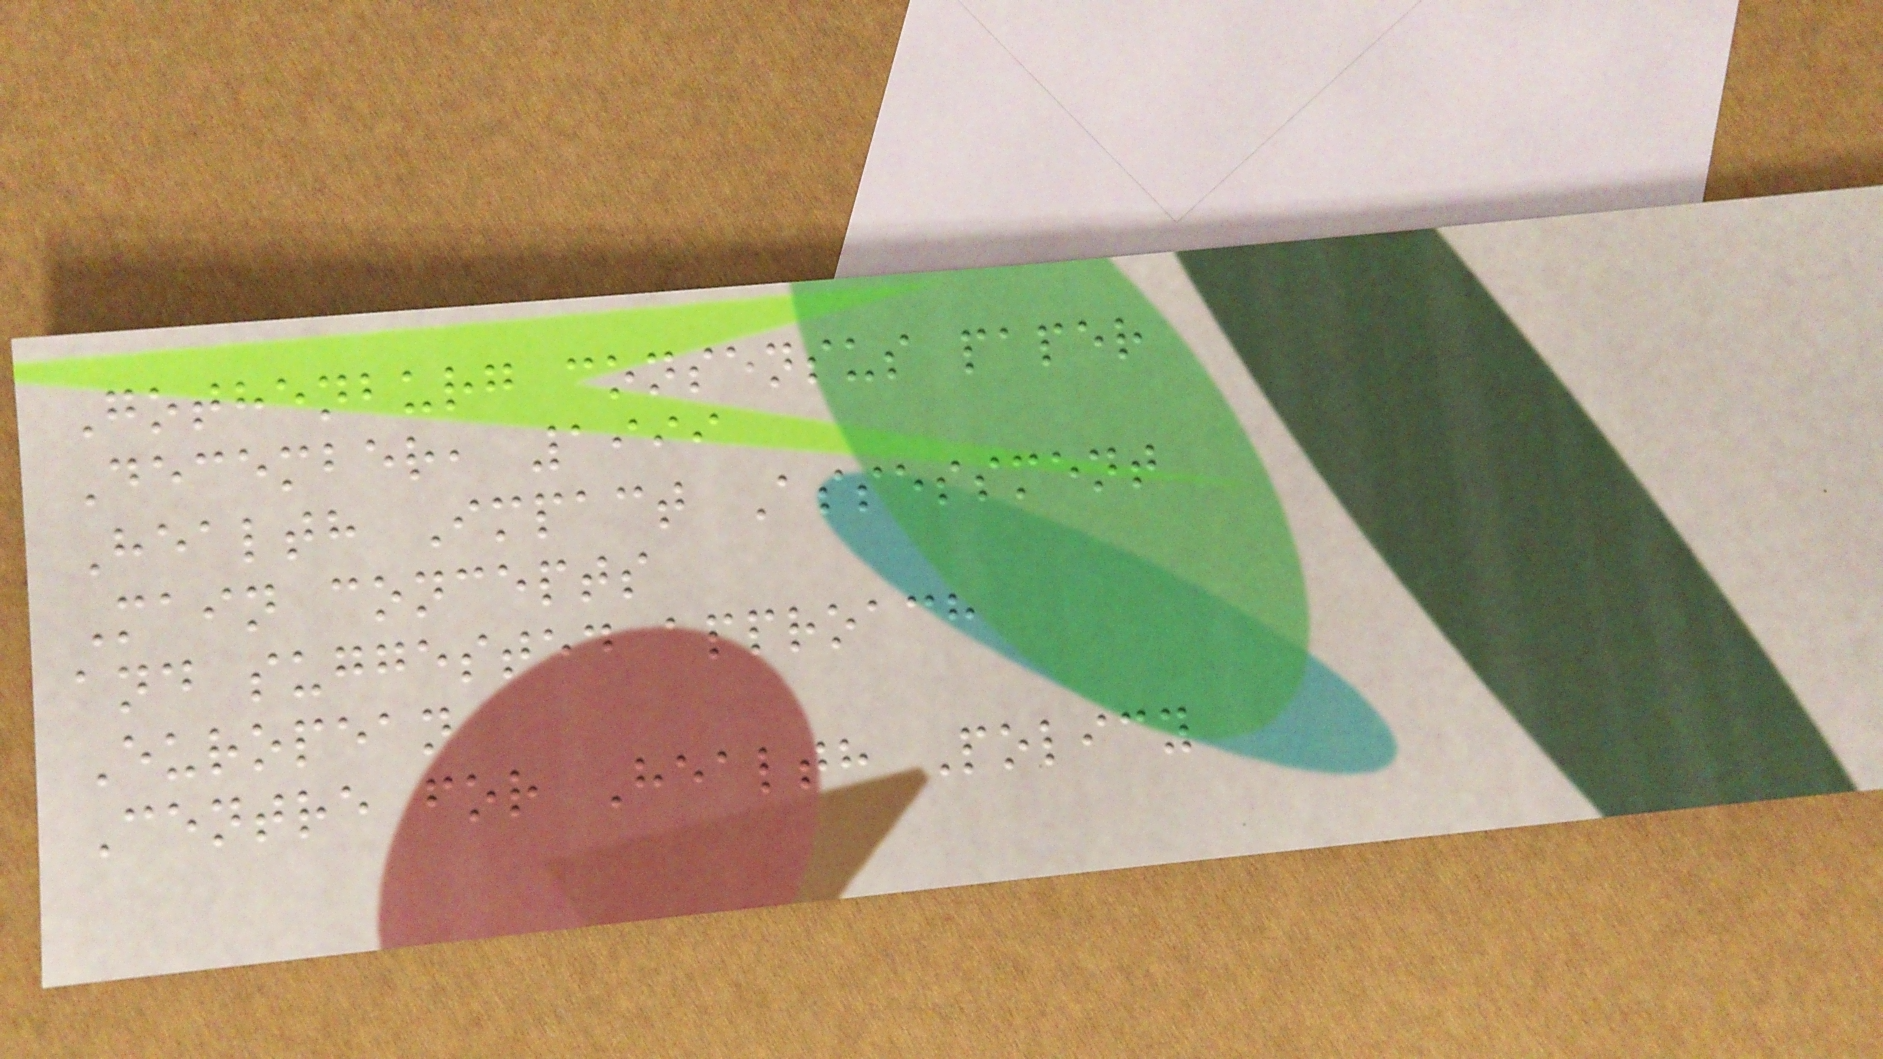Gothenburg consensus paper
December, 1999
Health Impact Assessment
Main concepts
and suggested approach
European
Centre for Health Policy
